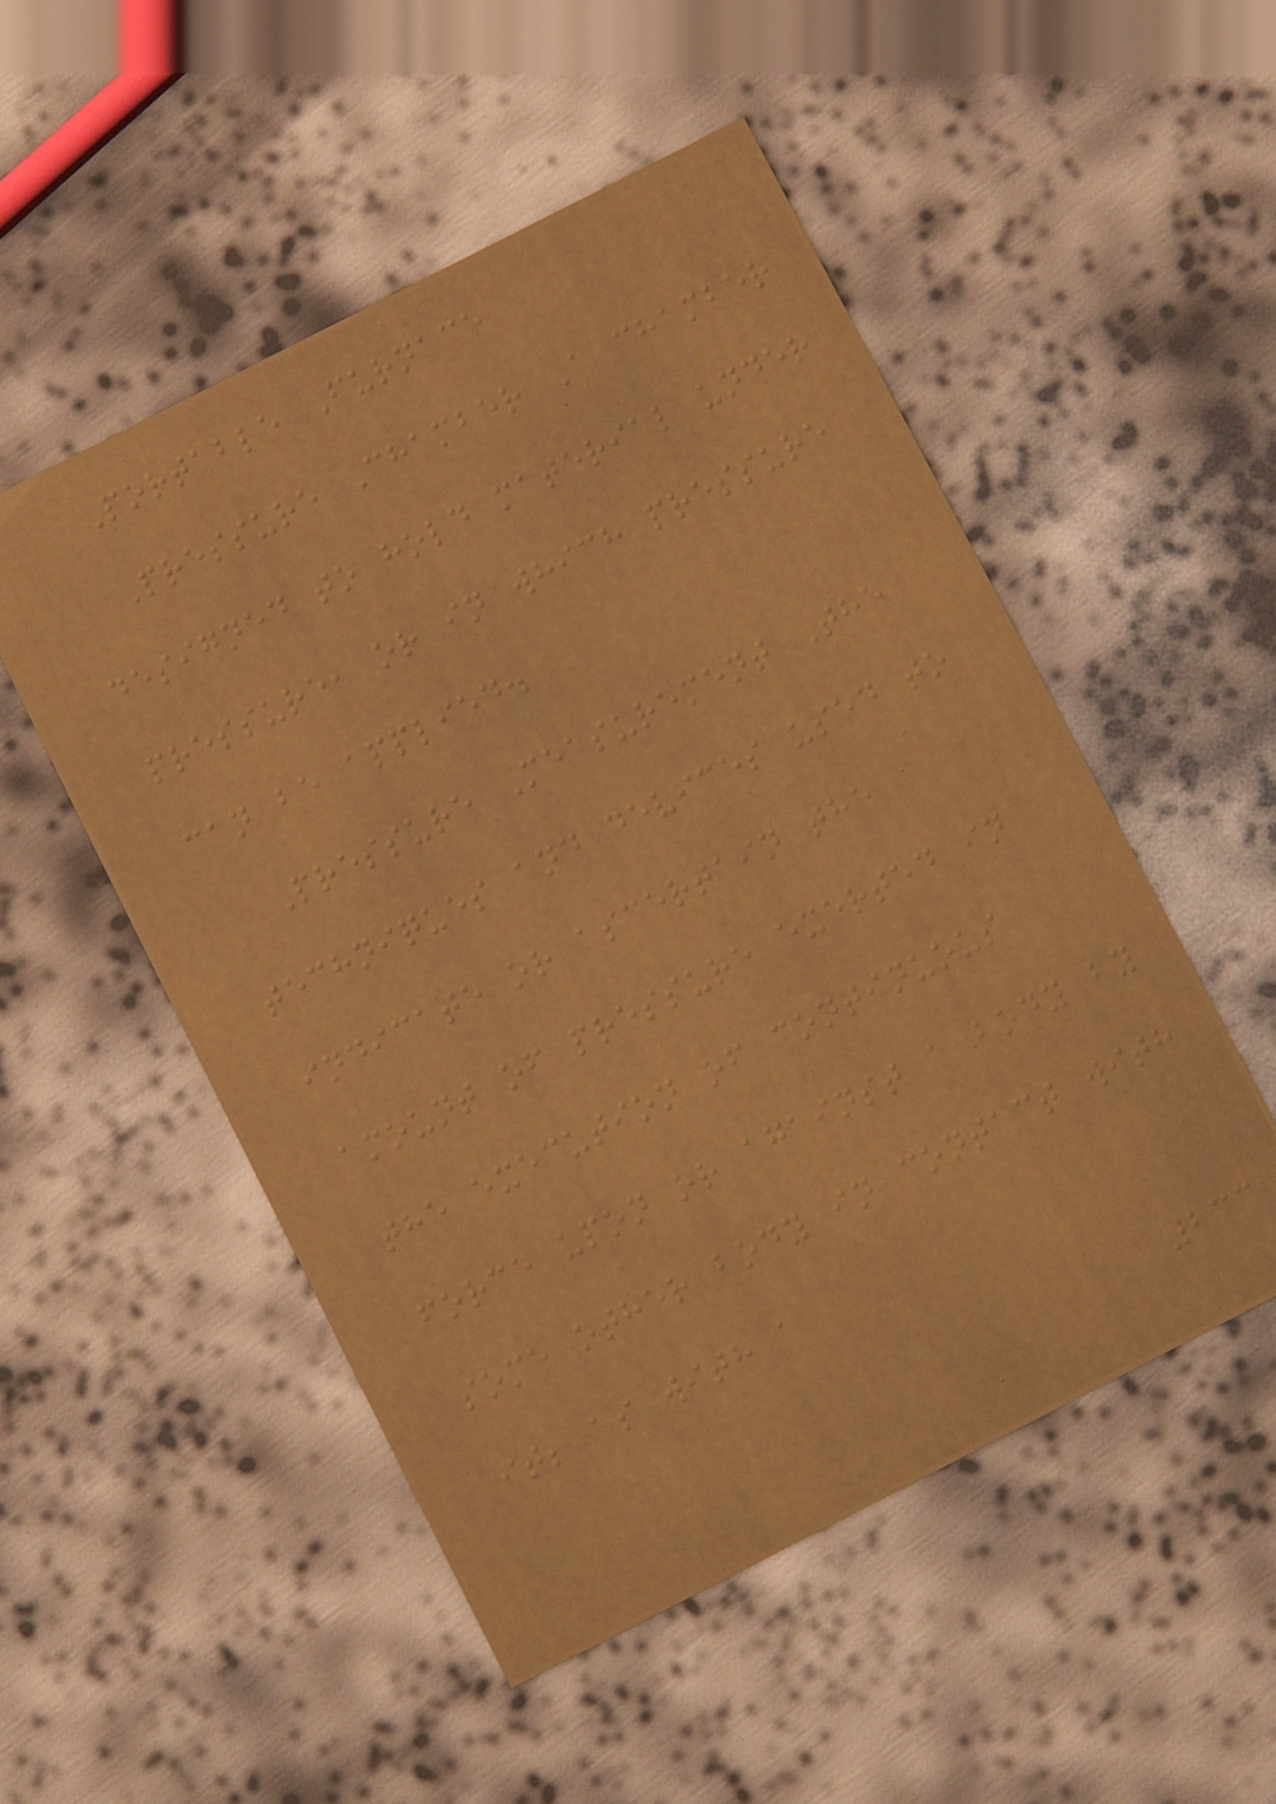Portable Furnace
Pressure Chamber A chamber
designed to hold material under
pressure, or in which pressure
can be applied.
Pressure Measurement The
techniques and devices used to
indicate or ascertain the
amount of pressure exerted in
the execution of continuous
force upon or against a body by
some other body in contact with
it; as with a
233
